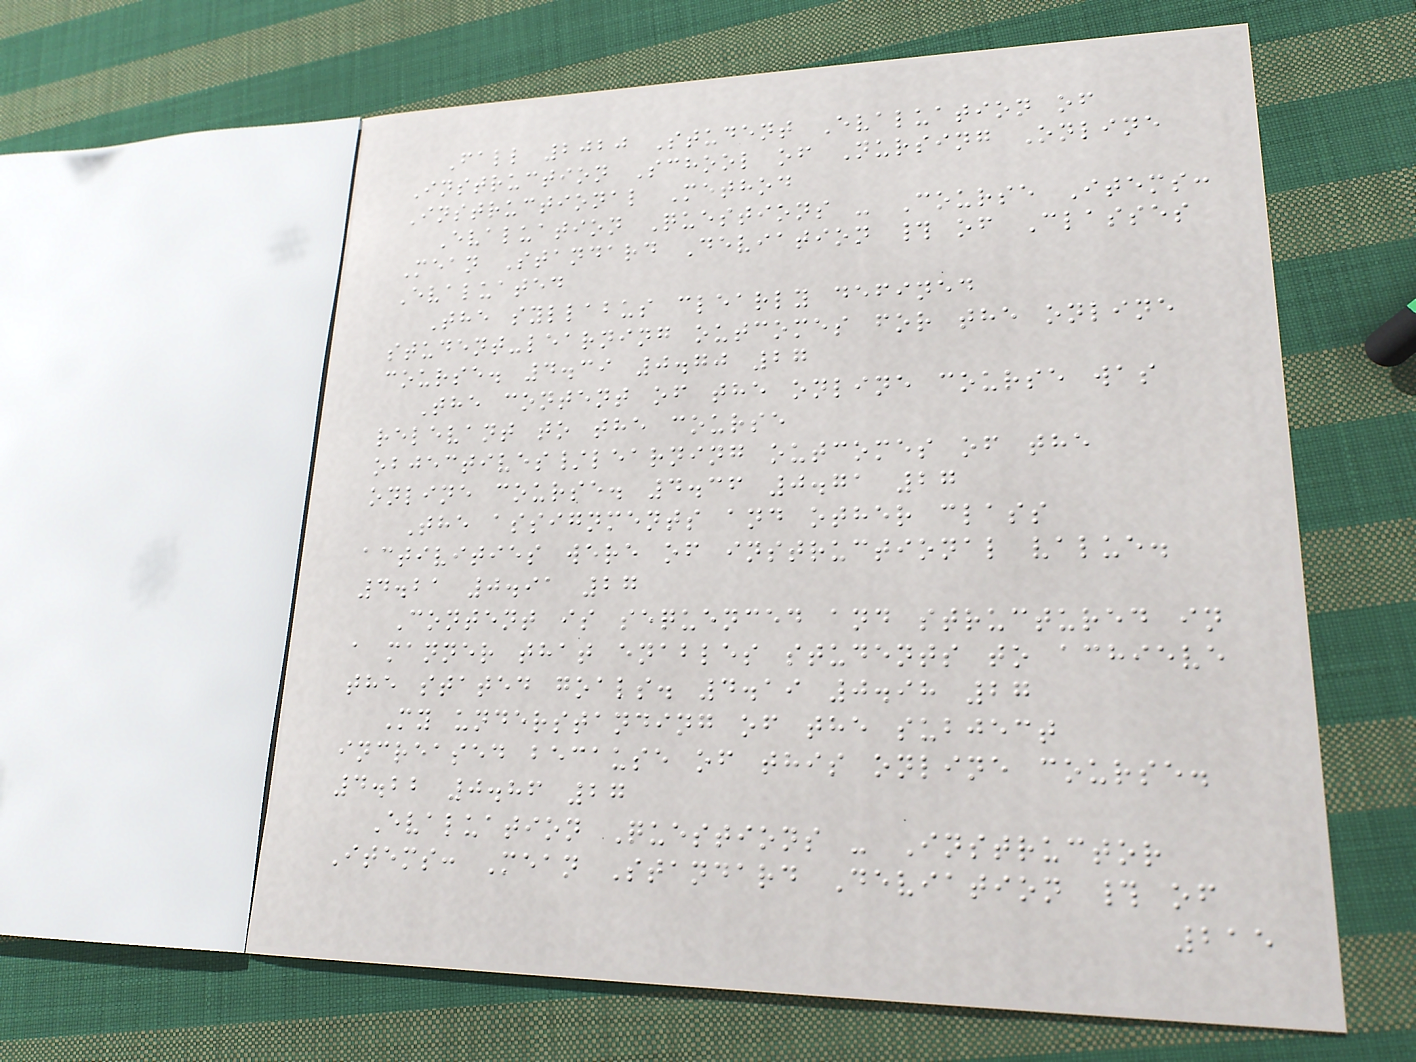Fall 2020 Student Evaluation of
Instruction School of Nursing Online
Instructional Method
Evaluation Questions - Course Items:
Mean Standard Deviation # of Classes
Evaluated
The syllabus clearly defined
student-learning outcomes for the online
course. 4.39 0.70 27
The content of the online course was
relevant to the course
objectives/learning outcomes of the
online course. 4.36 0.71 27
The assignments and other class
activities were of instructional value.
4.21 0.91 27
Content is sequenced and structured in
a manner that enables students to achieve
the stated goals. 4.19 0.98 27
My understanding of the subject
increased because of this online course.
4.22 0.86 27
Evaluation Questions - Instructor
Items: Mean Standard Deviation # of
215
